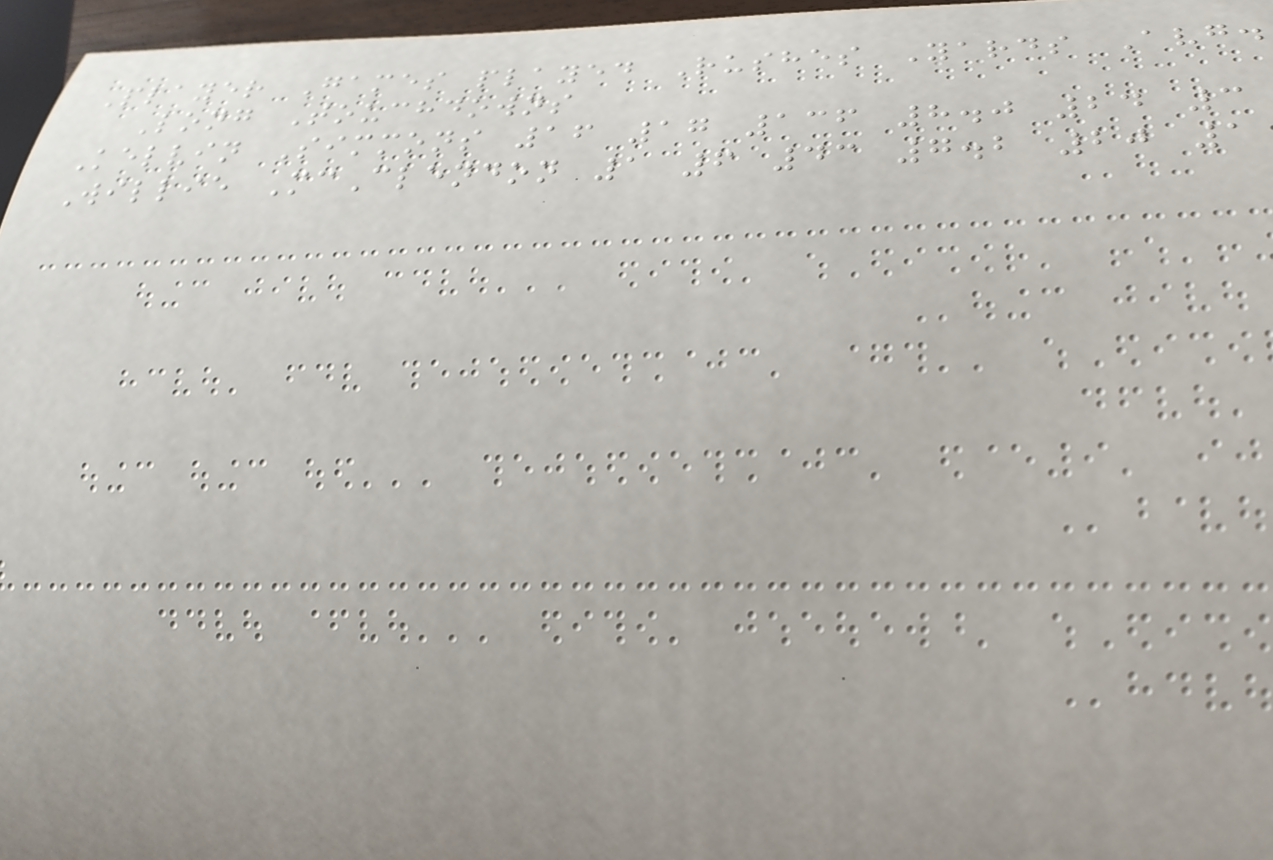Player Games played Rushes Yards Avg.
Long Touchdowns
Kelvin Simmons 16 17 136 8.0 24 3
Willie McClendon 1 6 43 7.2 20 1
